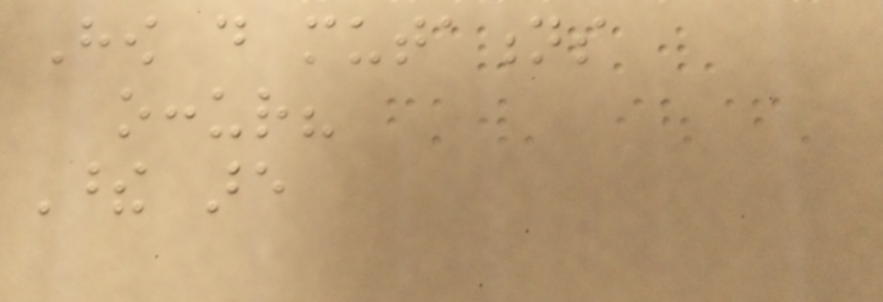How do mutations
occur?
These are
